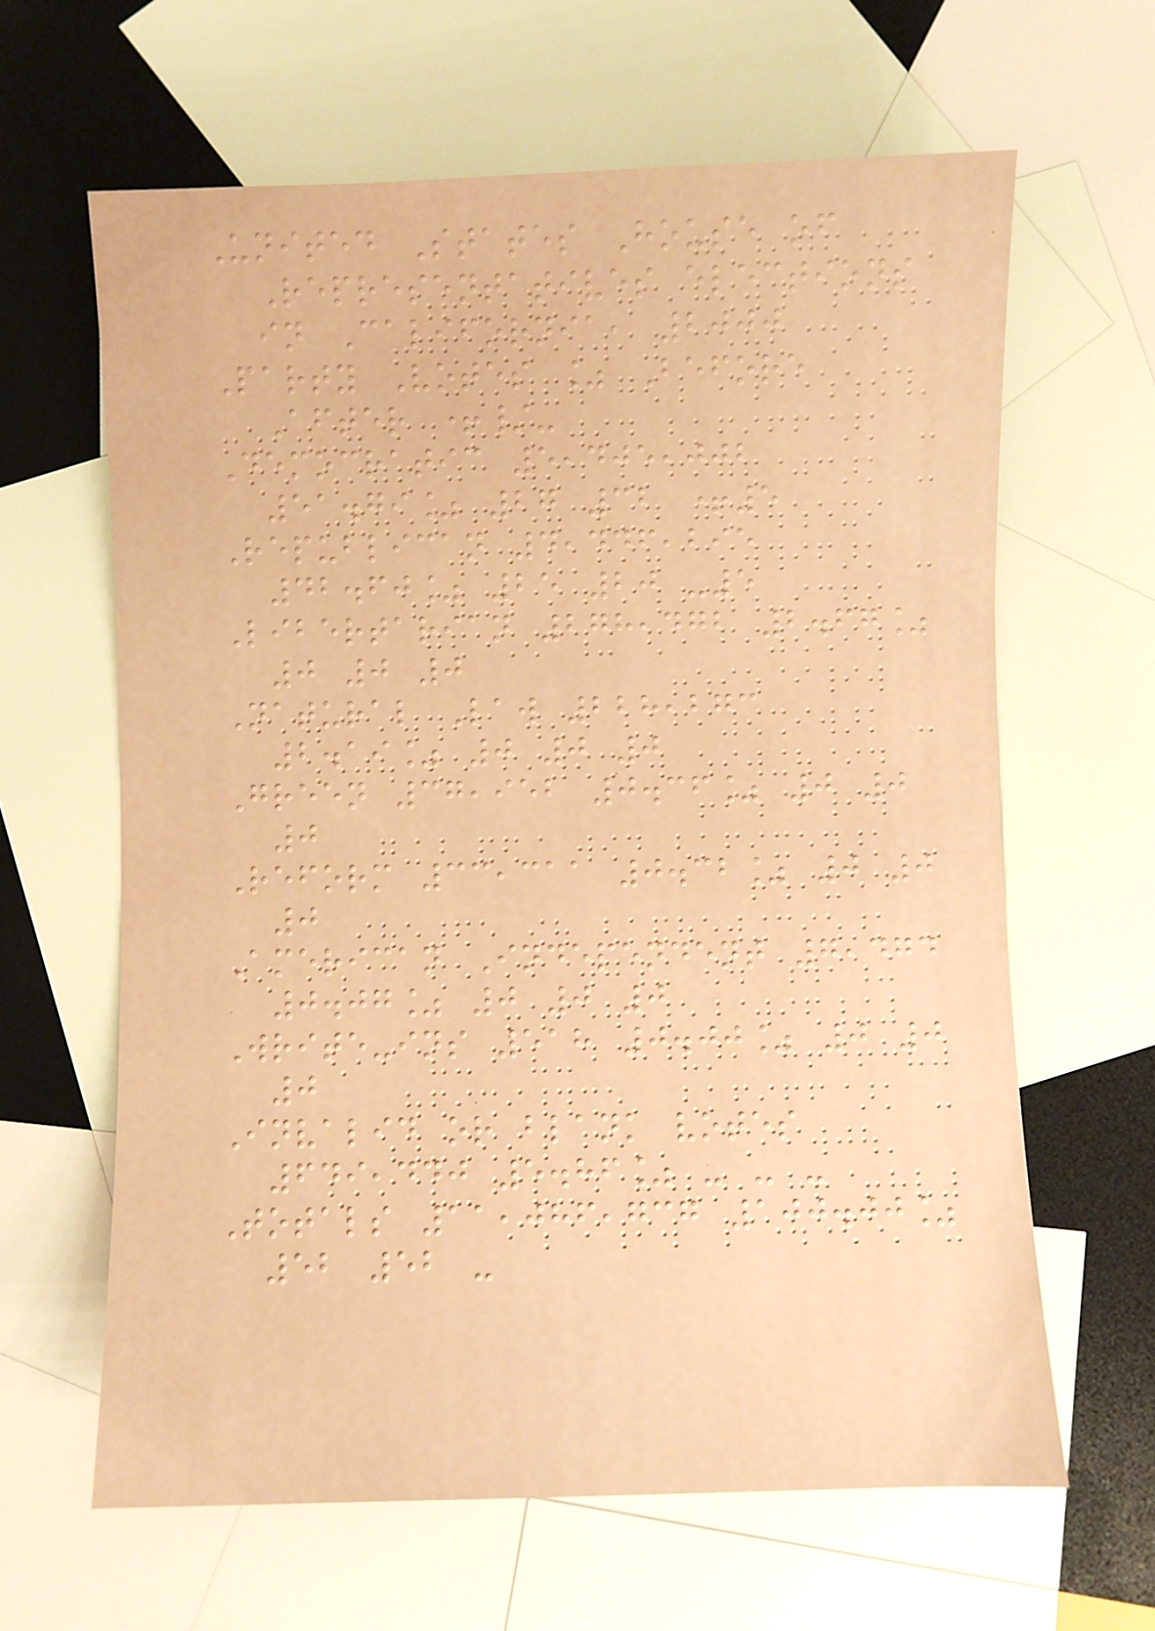United States House of
Representatives elections
in California, 2000
Party Votes % Before
After +/-
Democratic 5,405,002
51.79% 27 32 +5
Republican 4,446,295
42.60% 25 20 -5
Libertarian 278,472 2.67%
0 0 0
Natural Law 228,273
2.19% 0 0 0
Green 37,952 0.36% 0 0
0
Reform 33,311 0.32% 0 0
0
American Independent 7,474
0.07% 0 0 0
Write-ins 518 0.00% 0 0
0
Invalid or blank votes
649,440 5.86% - - -
Totals 11,086,737 100.00%
52 52 -
